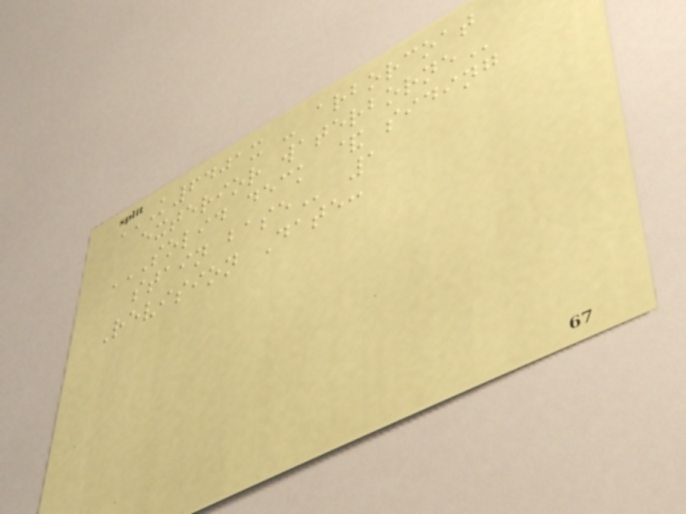K6401X - ARBORCOAT
EXTERIOR WATERBORNE
SOLID DECK & SIDING
STAIN BASE 1
Revision Date:
